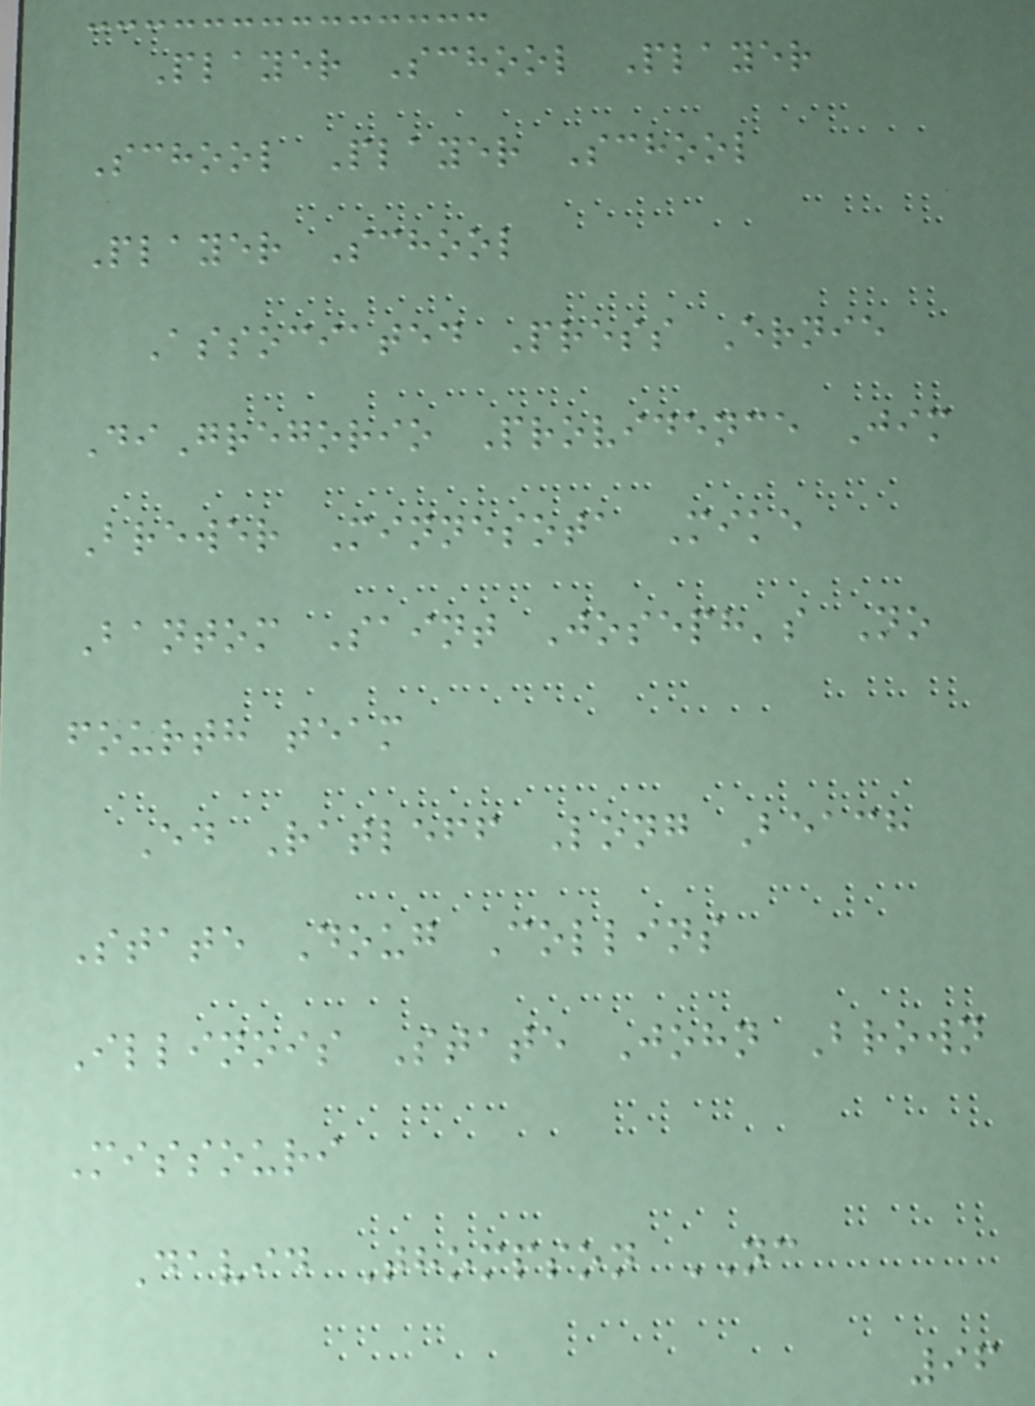Player School Player
School Player School
Player School
Associated Press Ernie
DiGregorio Providence Jim
Brewer Minnesota Mike
Bantom Saint Joseph's No
fourth team
Ed Ratleff Long Beach
State Doug Collins
Illinois State John Brown
Missouri
David Thompson NC
96
